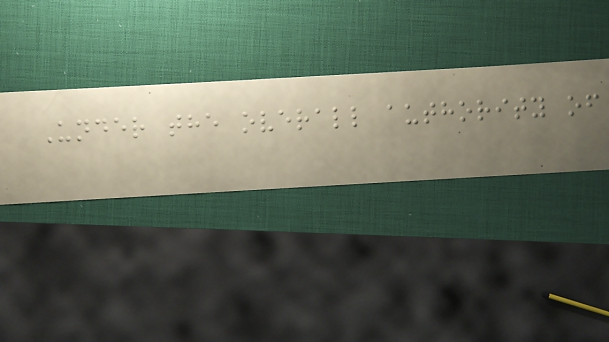Under the overall authority of
